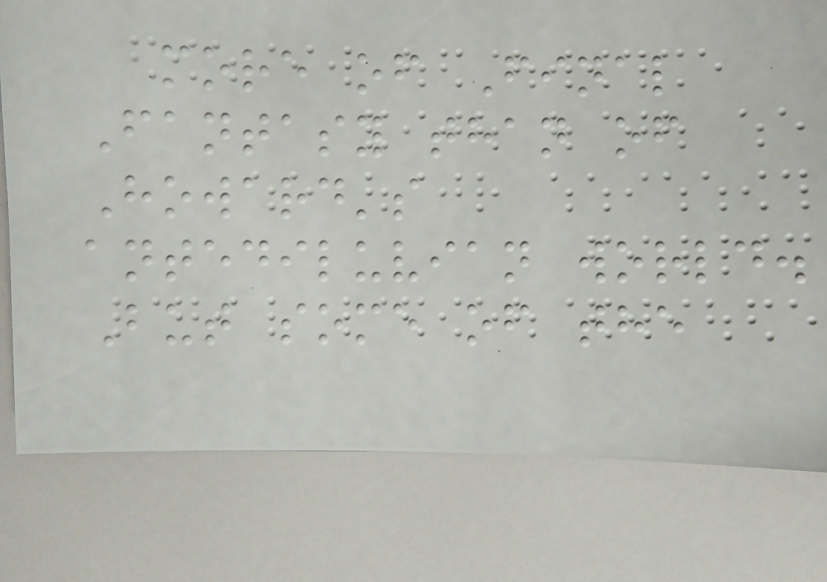more of Final
Fantasy than of
Howard's
antediluvian world.
But some of the
